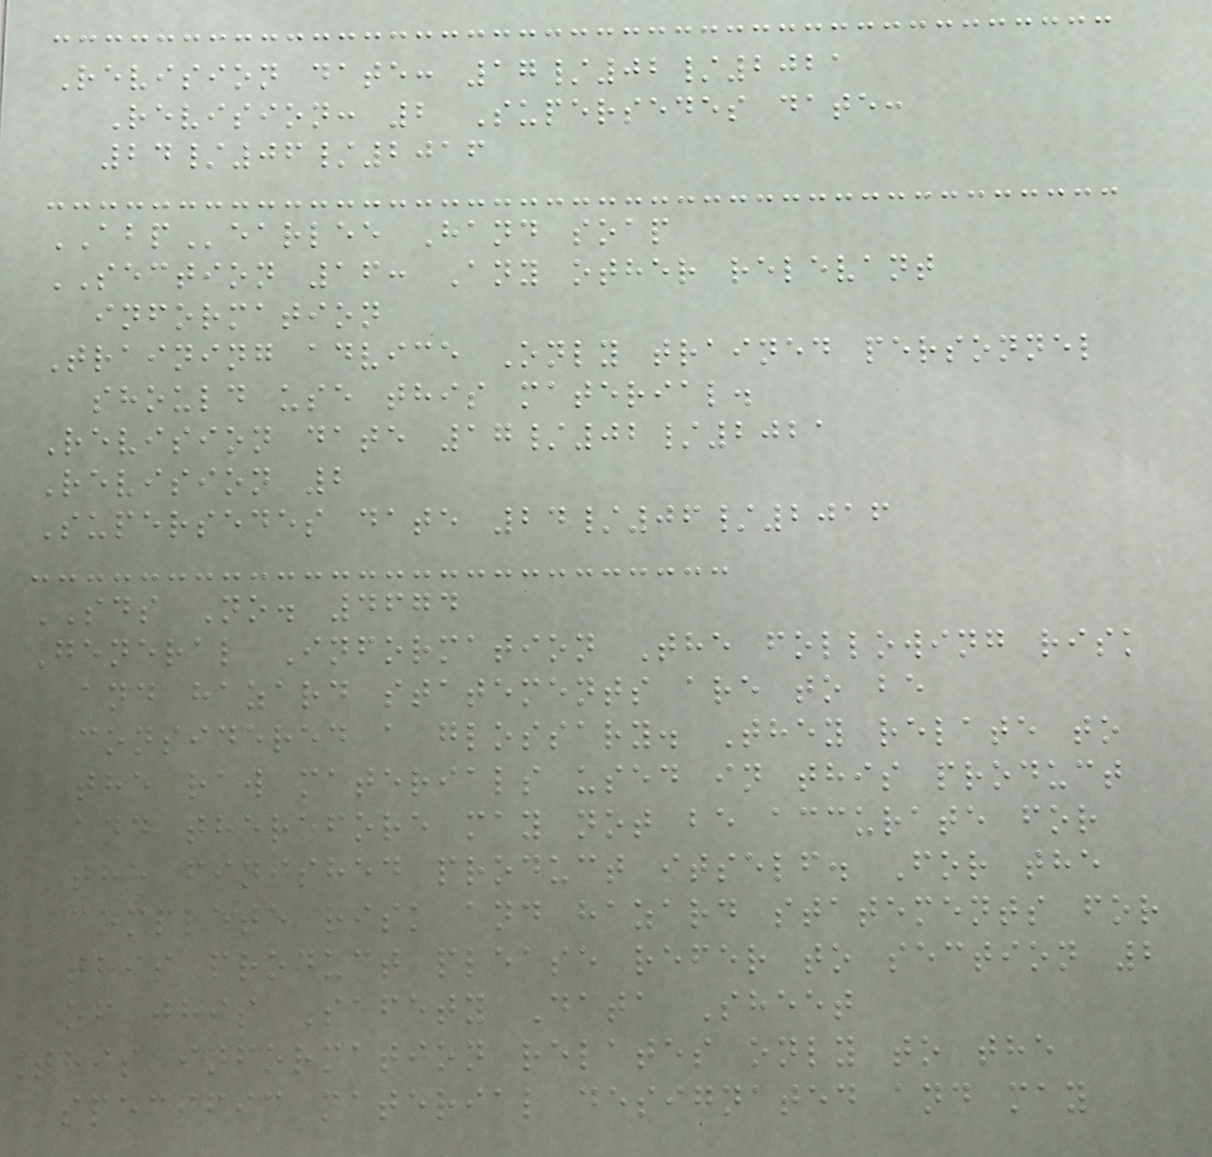Revision date: 17/02/2021
Revision: 2 Supersedes date:
24/06/2016
ABPearlee Hand soap
SECTION 16: Any other relevant
information
Training advice Only trained personnel
should use this material.
Revision date 17/02/2021
Revision 2
Supersedes date 24/06/2016
SDS No. 4674
General Information The following risk
and hazard statements are to be
considered a glossary. They relate to
the raw materials used in this product
and therefore may not be accurate for
the finished product itself. For the
complete risk and hazard statements for
this product please refer to section 2
of this Safety Data Sheet
This information relates only to the
specific material designated and may
